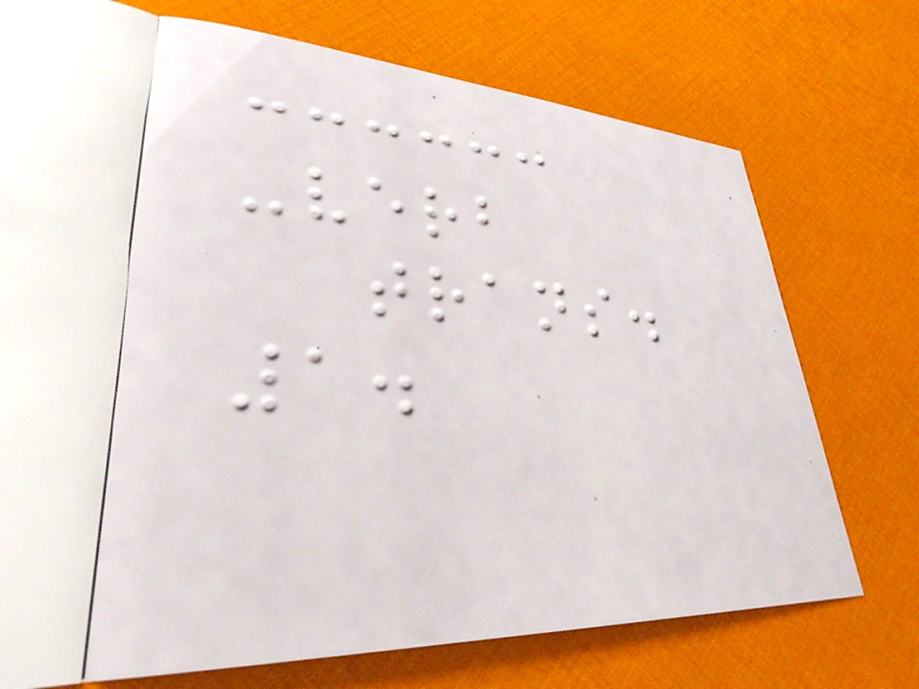-verb
trans.
1.
